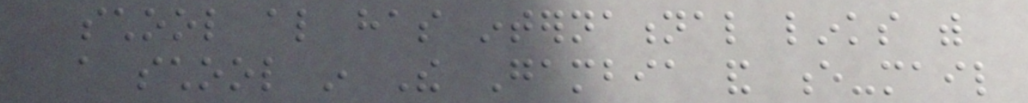school also has international links with
a school in The Gambia and e-mail
